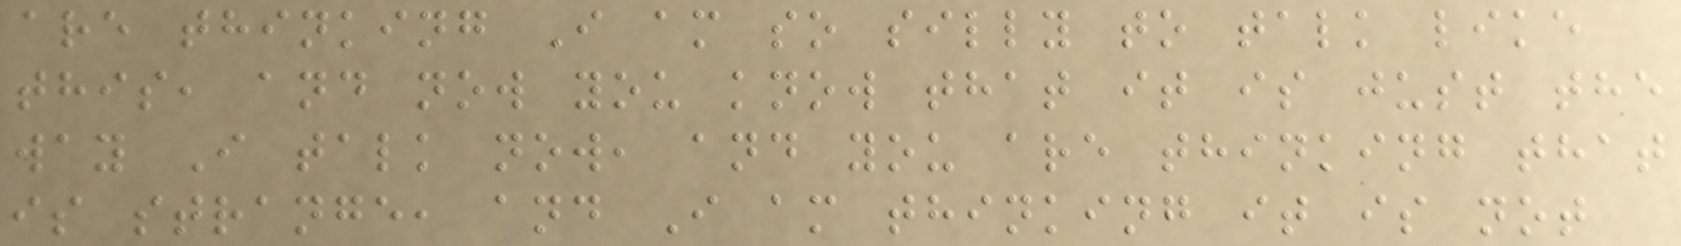are thinking I am so silly to talk like
this, and now you know that it is just the
way I talk now, and you are thinking that
is strange, and I am thinking it is not
